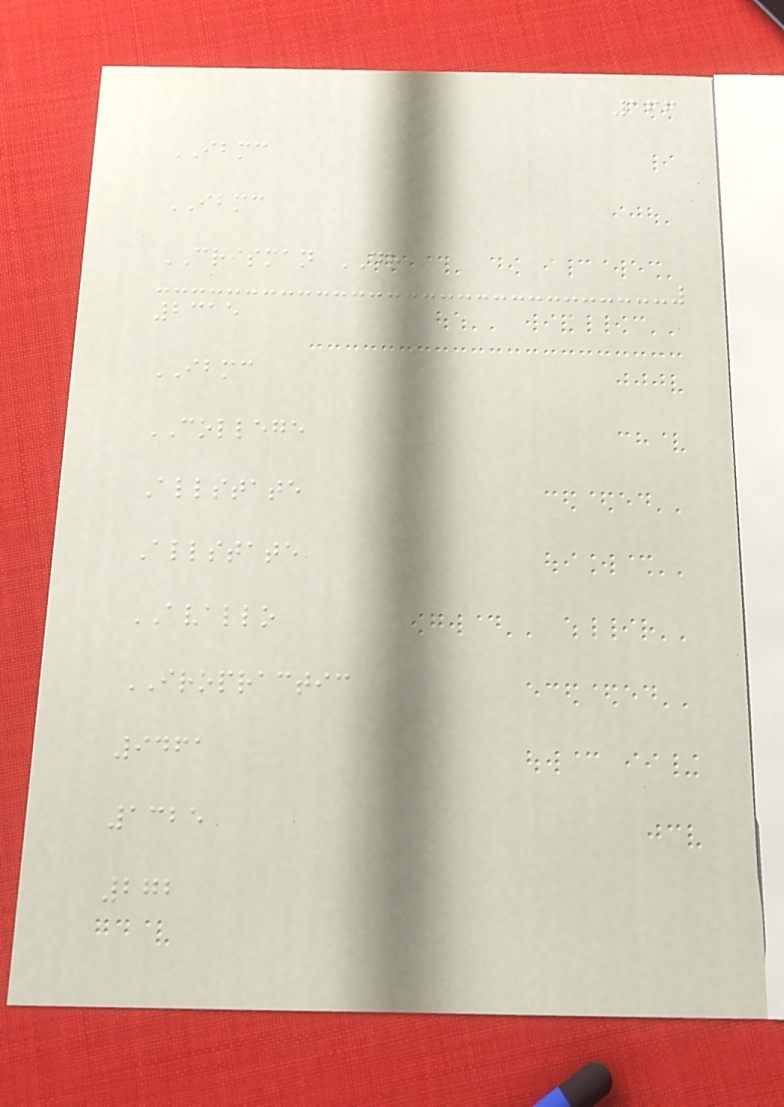166
IBMC
IBMC
CRISMAN DR
2315
IBMC
COLLEGE
Allstate
Allstate
AVALLO
IROPRACTIC
9461
1325
272
